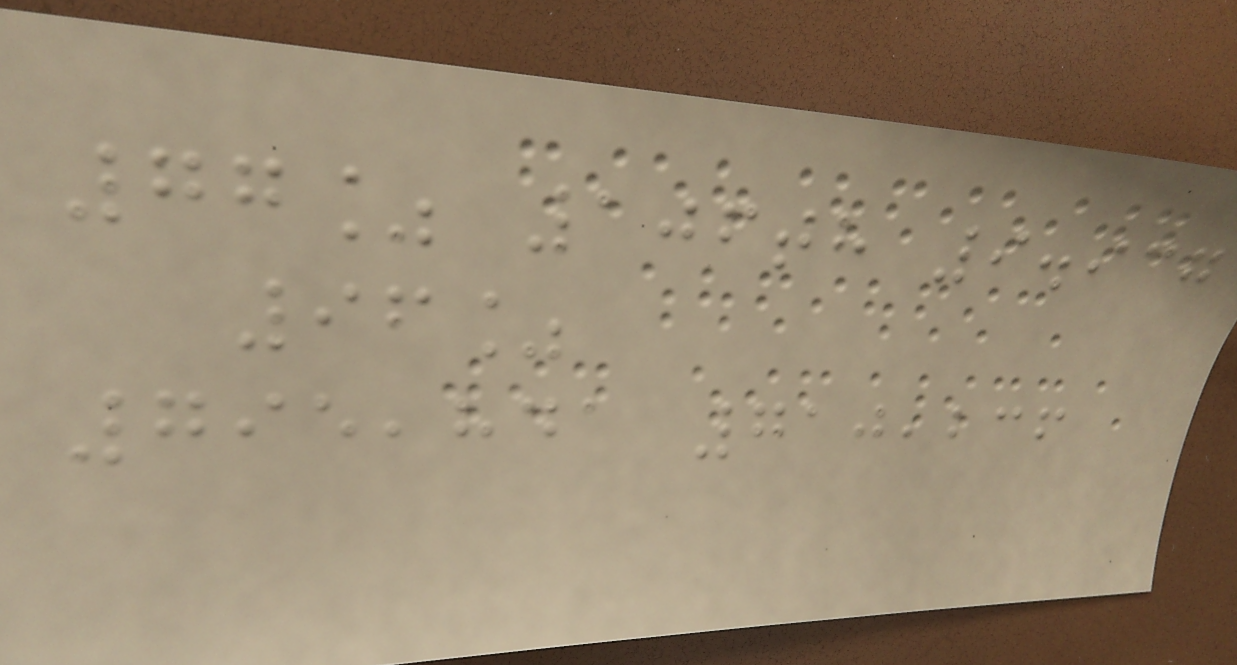77% 106th 9.937
96%
795,841 710,236
